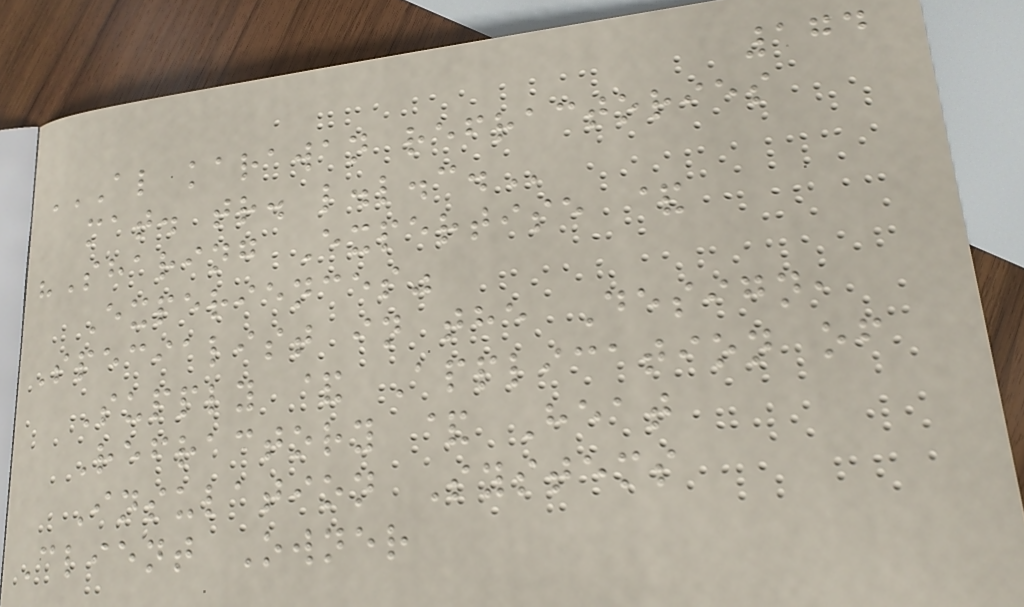174
AL KARAWAN REFRACTORIES
MAT. TR. L.L.C.
"Sharing Expertise &
Experiences"
Specialist in the Design,
Supply & Application of
Refractory & Heat
Insulation Systems
Client Owner
